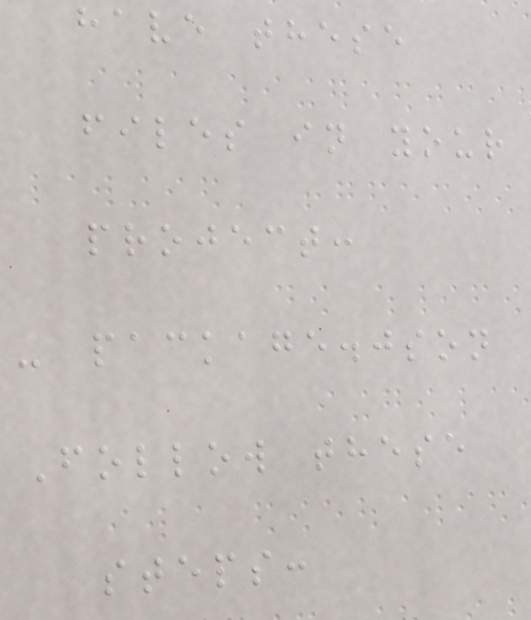have these
files in your
project:
- package.json
Follow these
steps:
